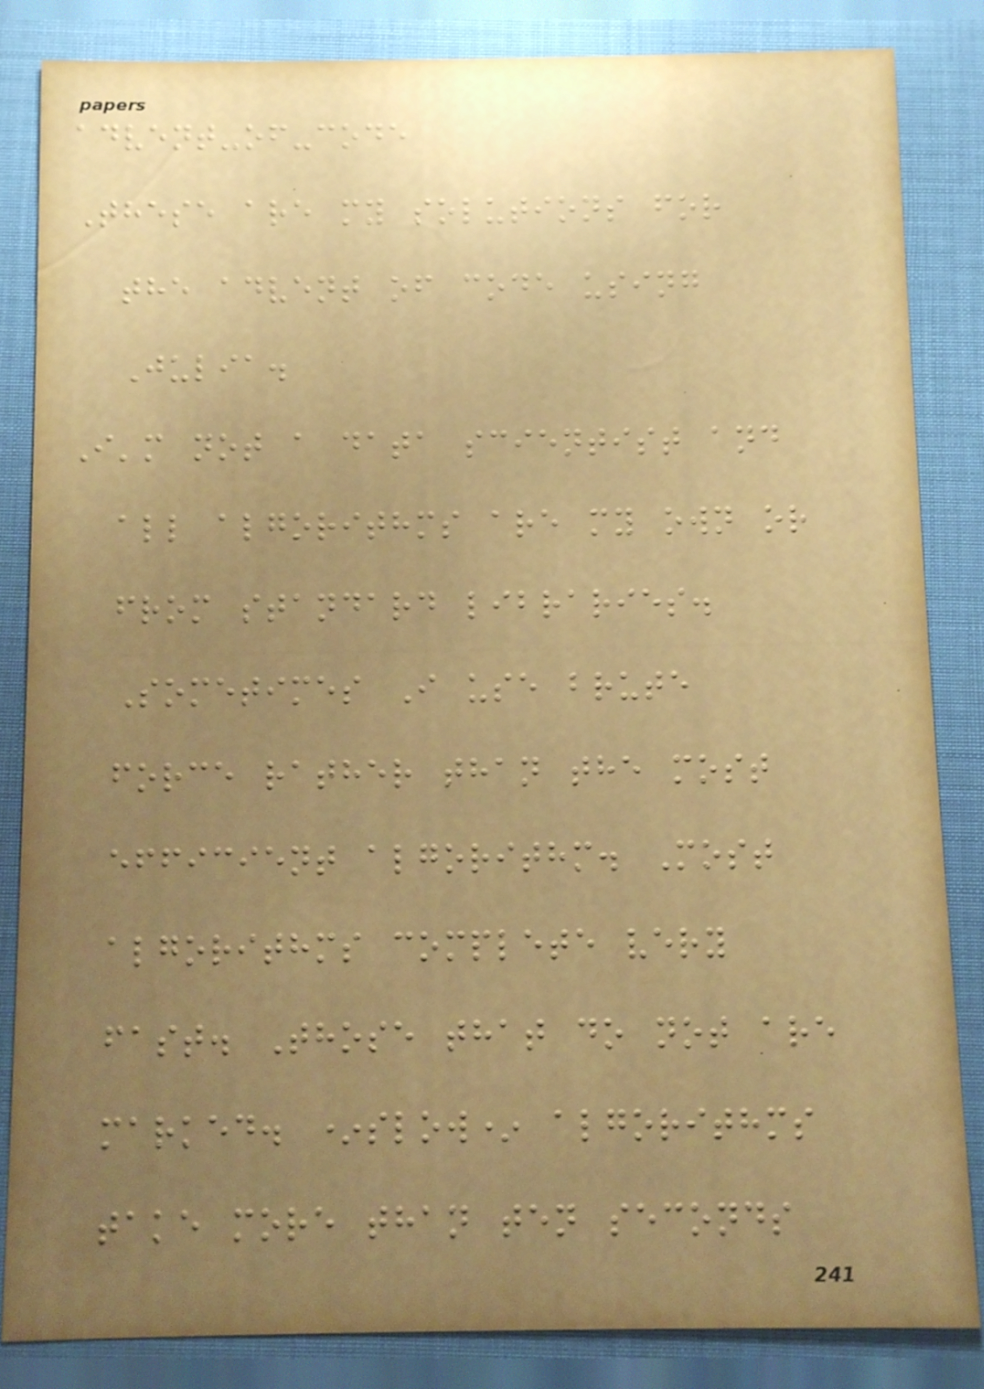advent-of-code
These are my solutions for
the advent of code using
Julia.
I'm not a data scientist and
all algorithms are my own or
from standard libraries.
Sometimes I use brute
force rather than the most
efficient algorithm. Most
algorithms complete very
fast. Those that do not are
marked. *slow* algorithms
take more than ten seconds
